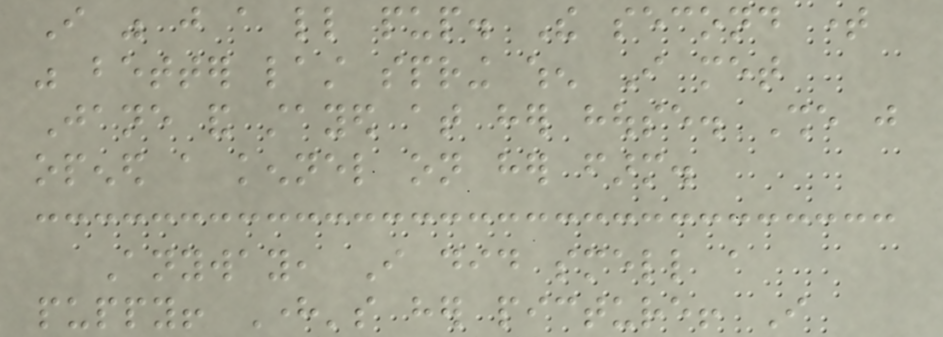I was just a little pup. The second time
was better last spring when I met
Jane and stayed at her house. She just
opened a kennel on her farm.
Anyway, I did smell a
puppy! Here's her picture! I
